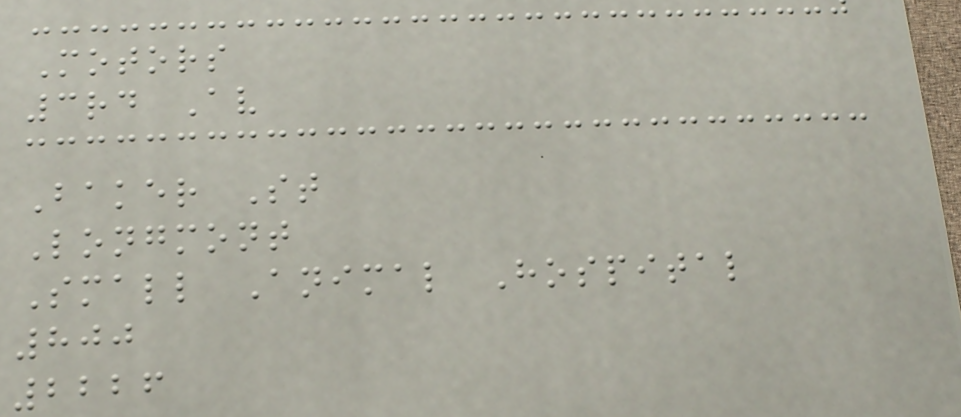Motors
3rd Av
Baker St
Longmont
Small Animal Hospital
800
2226
